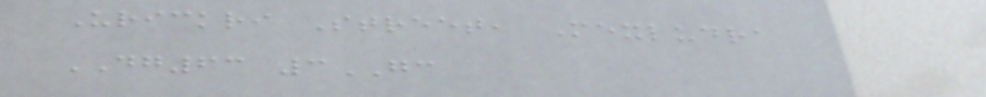Urickri Street, Mexludra
DG63 3GC
